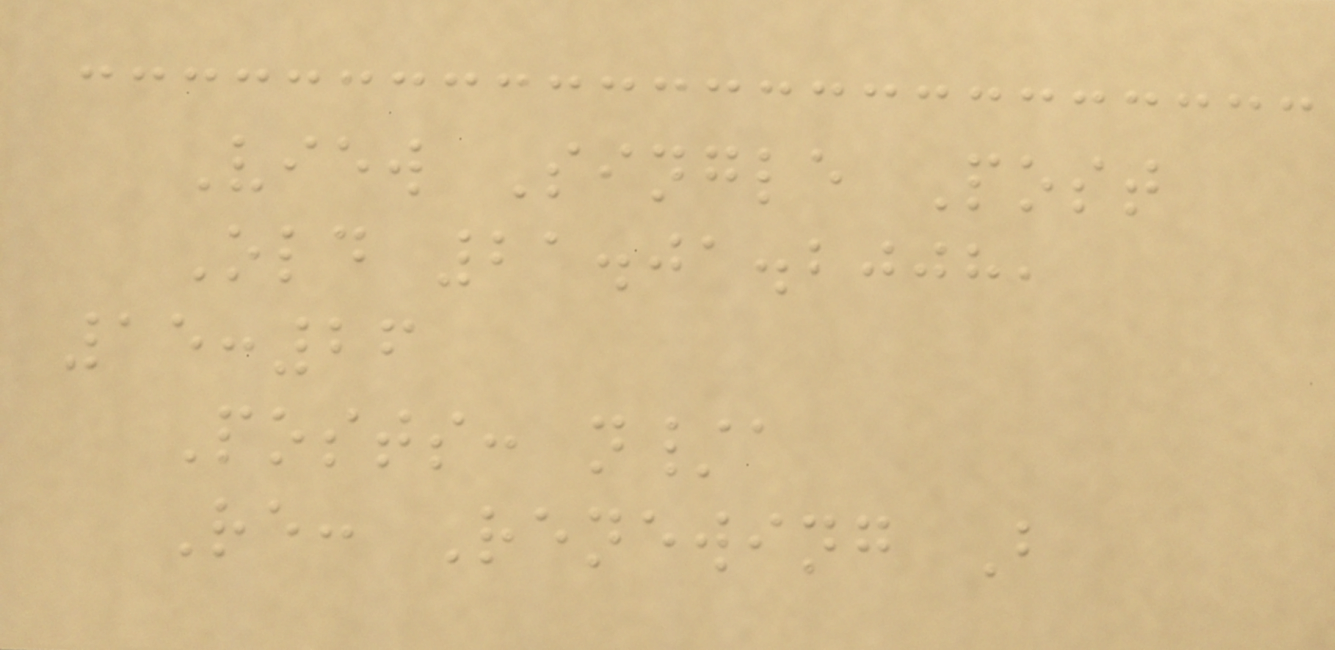View Single Post
Old 21.01.2008,
15:26
Posts: n/a
Re: Renewing B
